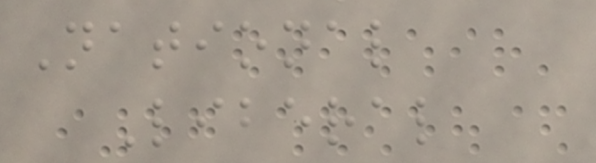National
Liberal
